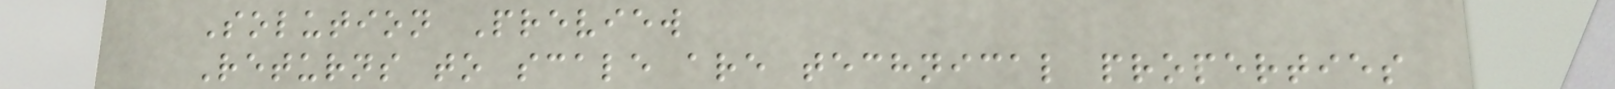Solution Preview
Returns to scale are technical properties
